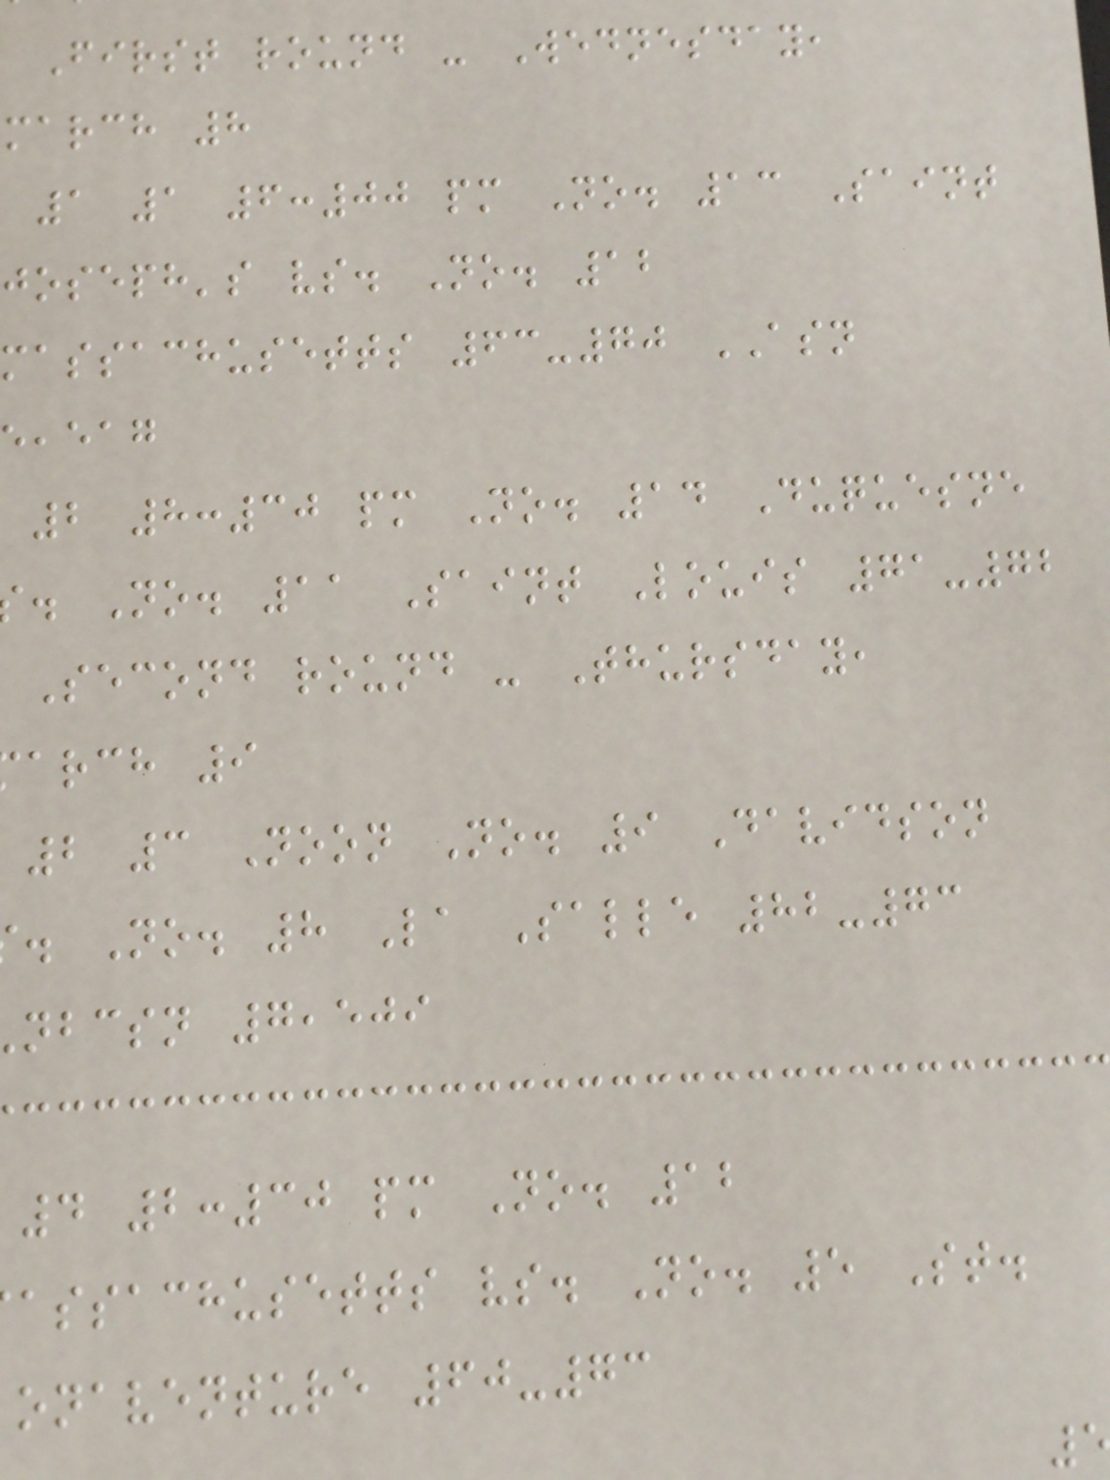First round - Wednesday,
march 8
1 1 6:00 pm No. 13 Saint
joseph's vs. No. 12
massachusetts 63-70 ASN
,eag
2 8:30 pm No. 14 Duquesne
. No. 11 Saint Louis 71-72
Second round - Thursday,
arch 9
2 3 Noon No. 9 Davidson
. No. 8 La Salle 82-73
nbcsn 7,509
4 2:30 pm No. 12
assachusetts vs. No. 5 St.
onaventure 60-73
